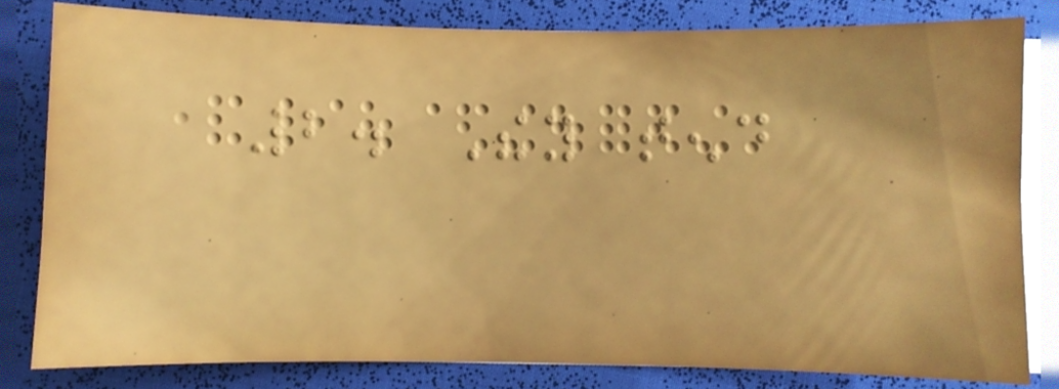2. They tend
